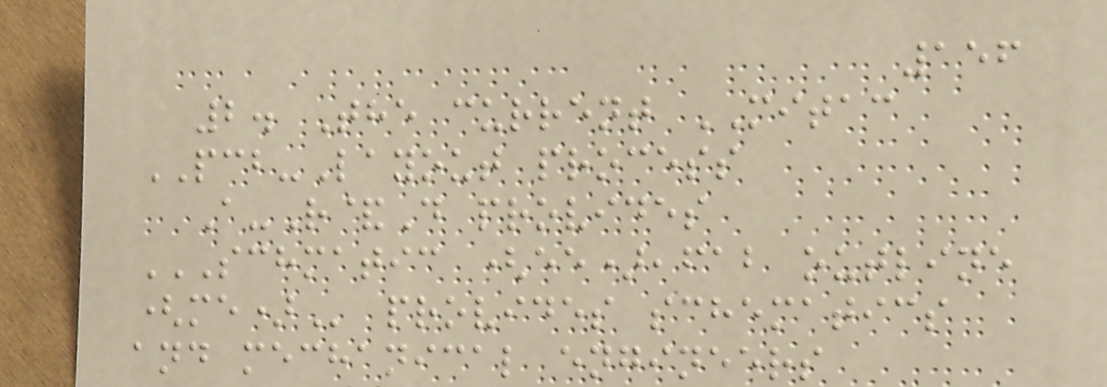156
2. The current MITAC
PCB-Layout process
A-R&D provides
SCHMATIC (EE),FAB OUTLINE
(ME) provides schematics
and mechanical engineers
